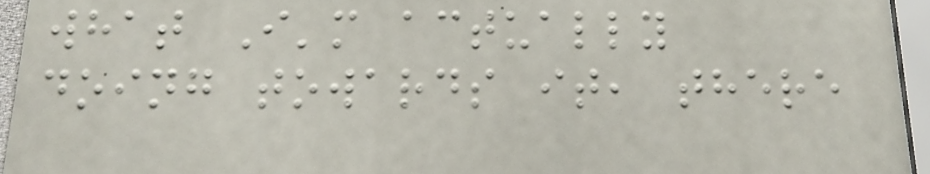what I'm actually
doing towards it, there
